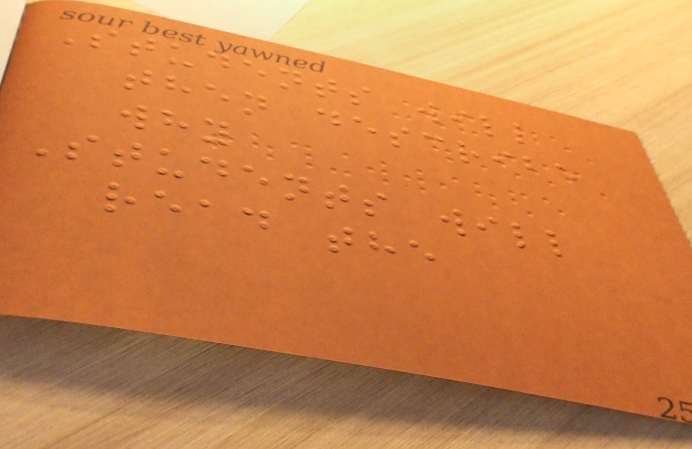Students will
then describe
why
Students will
read the
